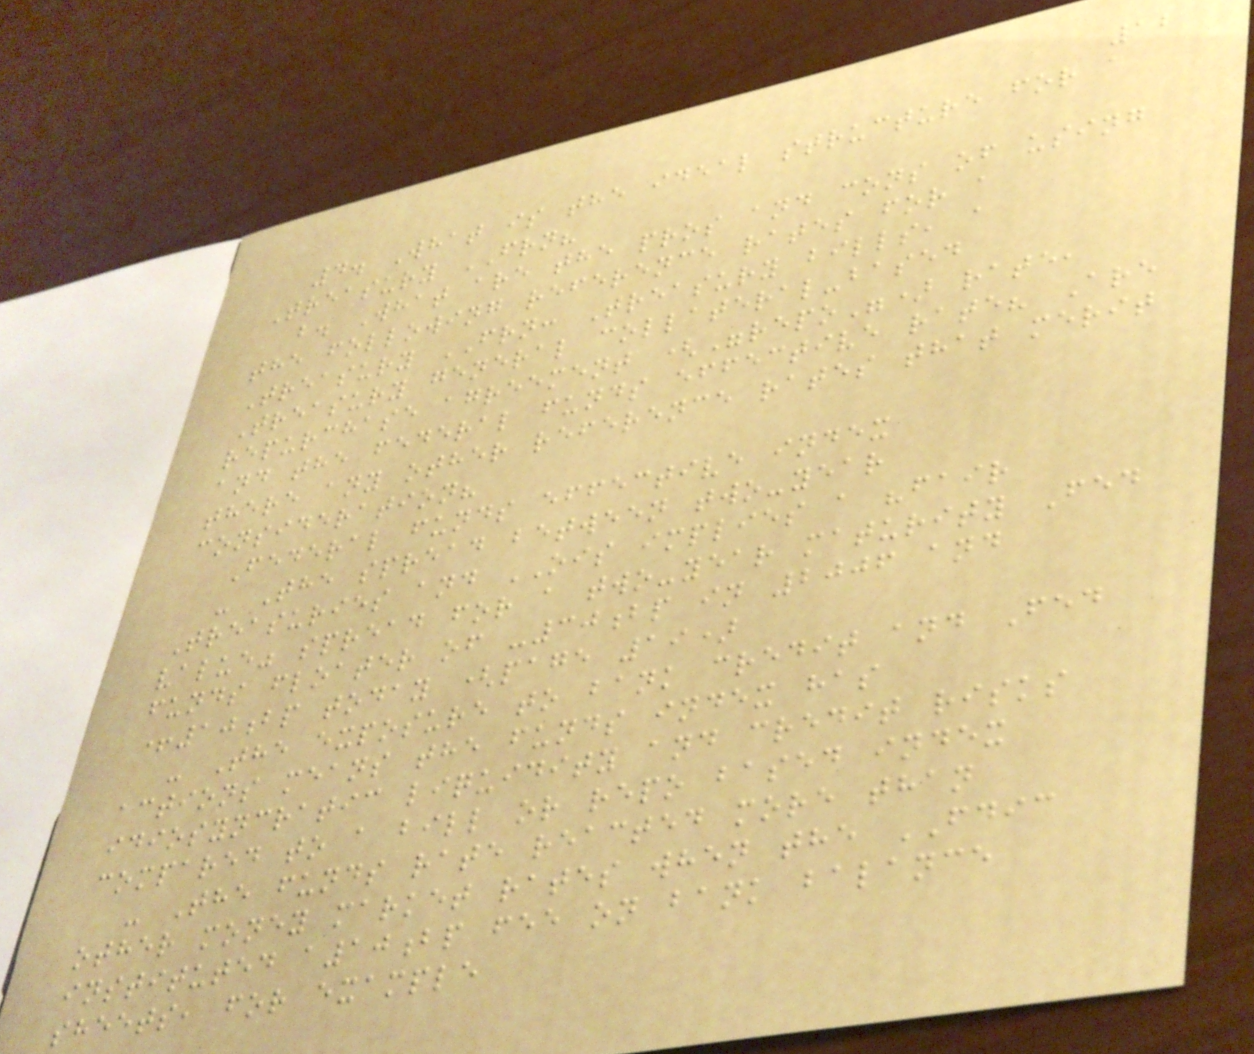12
4. What is the ideal structure for a
Treasury FRN?
b. What are the pros and cons of using
the following reference rates for a
Treasury FRN: Treasury bills, a
Treasury general collateral-based
repurchase agreement ("repo") rate,
and the federal funds effective rate? Are
there any other reference rates that merit
consideration?
Federal funds effective index
- The spread between two-year
Treasuries and OIS implies a "fair
value" spread for a two-year maturity Fed
funds floater of -30bp in 2006 and
+10bp today (page 19)
- The exposure to bank credit and Fed
actions means the funds index has
idiosyncratic liquidity and credit risks
compared to a bill or repo based index
- The funds rate reacted more than
other money market rates when the FDIC
instituted a10bp fee on bank balance
sheets, for example
